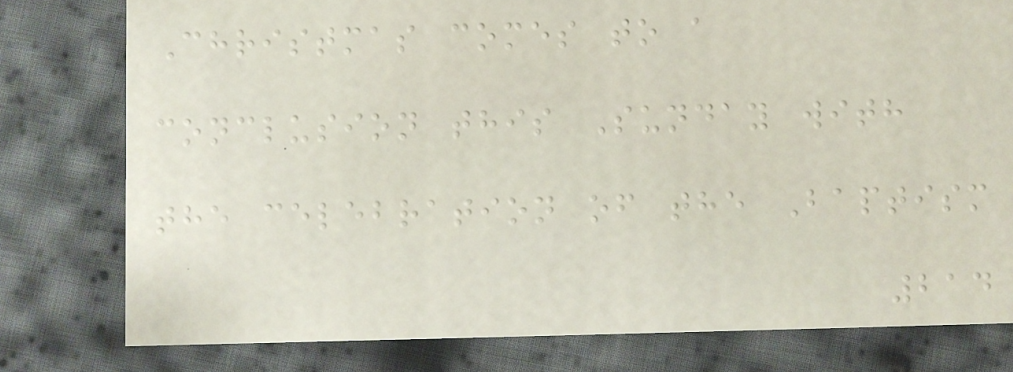Christmas comes to a
conclusion this Sunday with
the celebration of the Baptism
214
